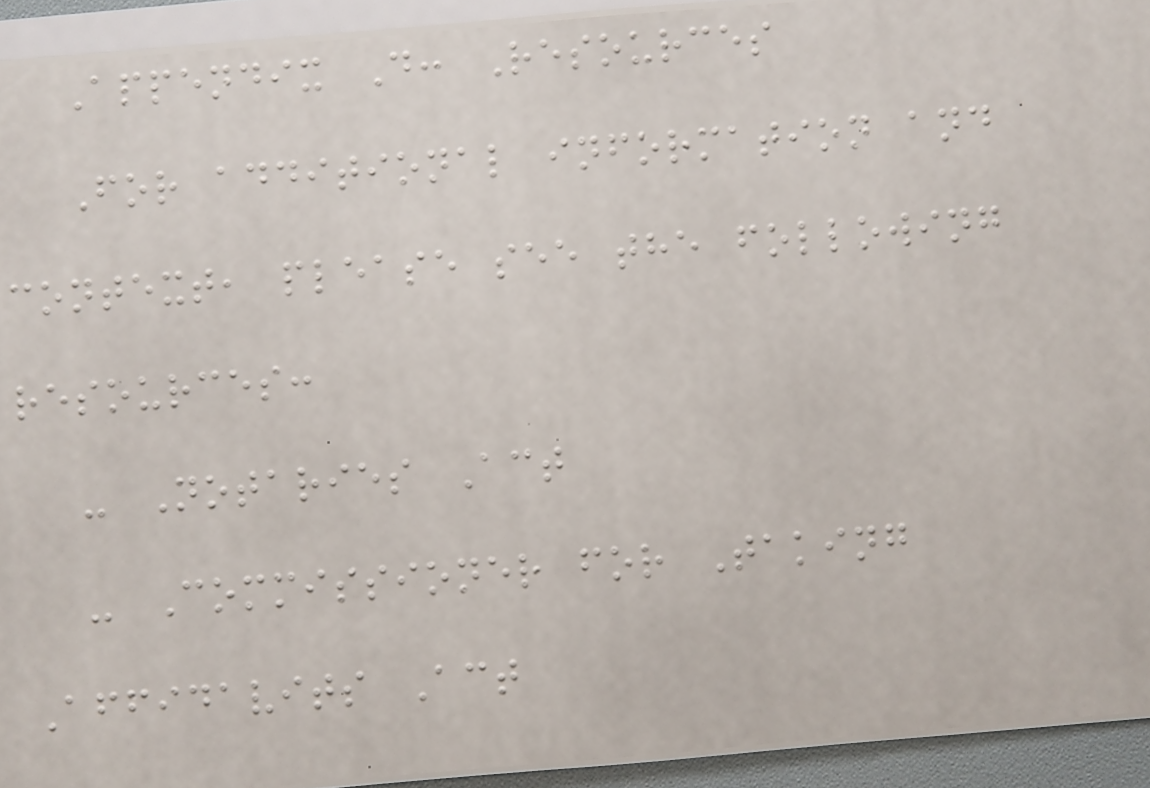Appendix D: Resources
For additional information and
context, please see the following
resources:
- Notaries Act
- Commissioner for Taking
Affidavits Act
